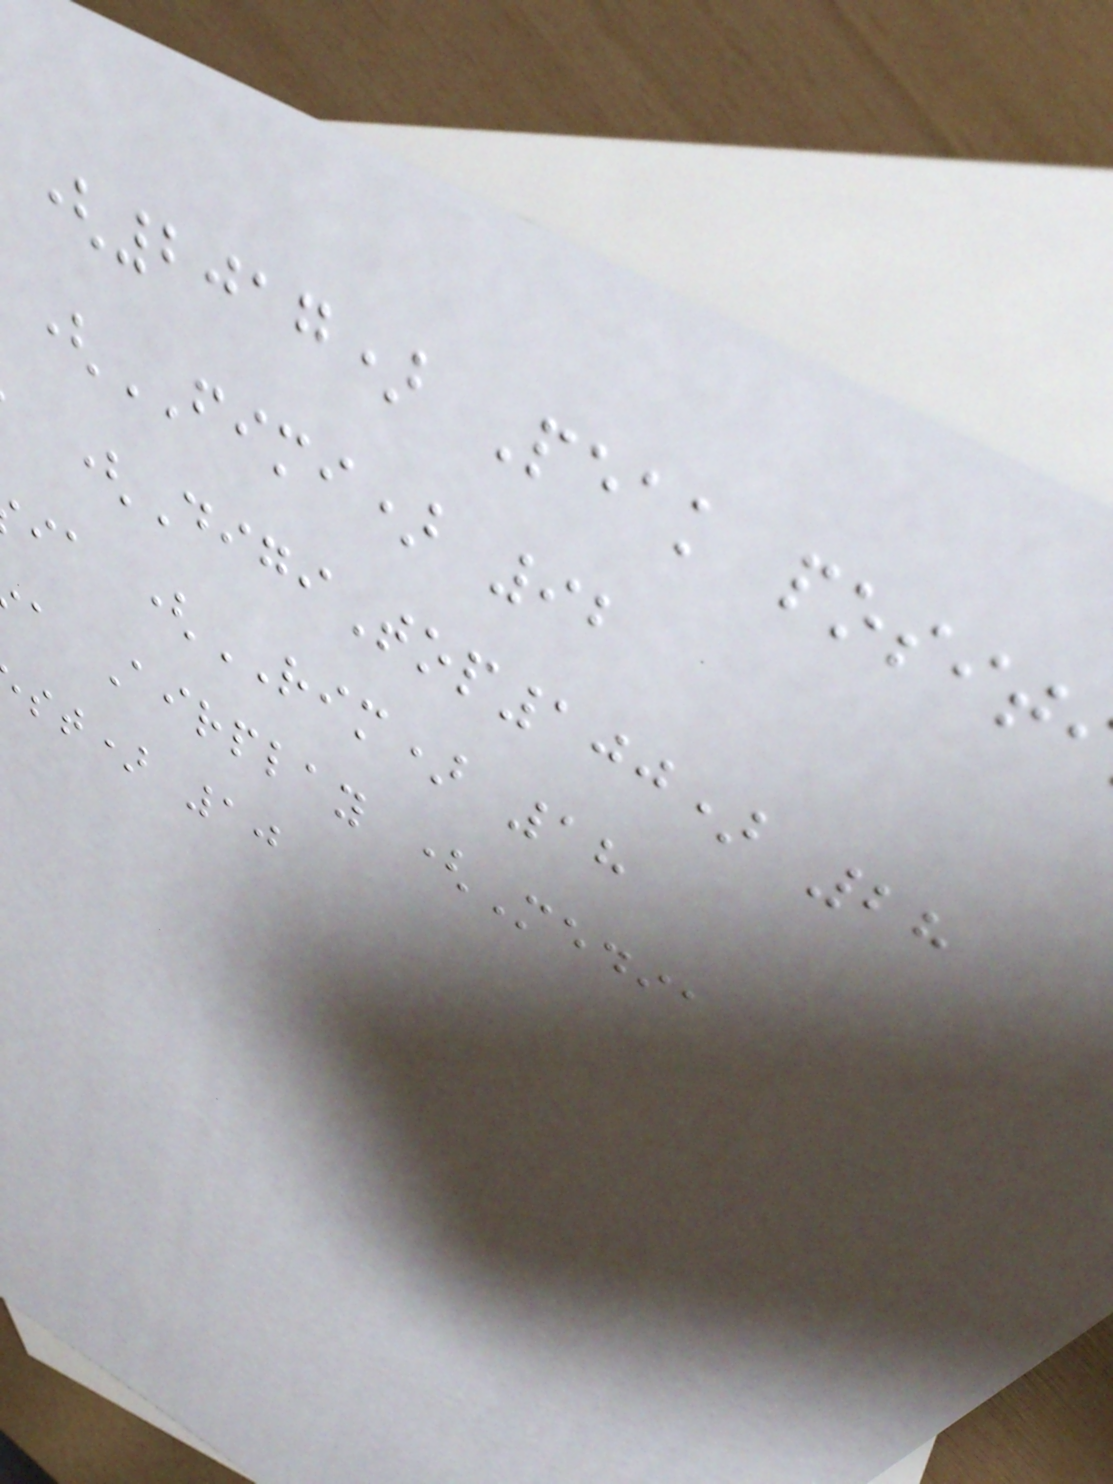(2017) Peak posit
(FIMI) 92
(DigiTop100) 28
ia (RIM) 18
a Airplay (Media
st) 10
